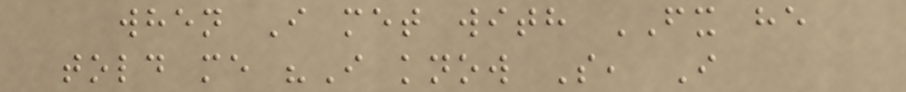when I met with FX he
told me "I know S, I
